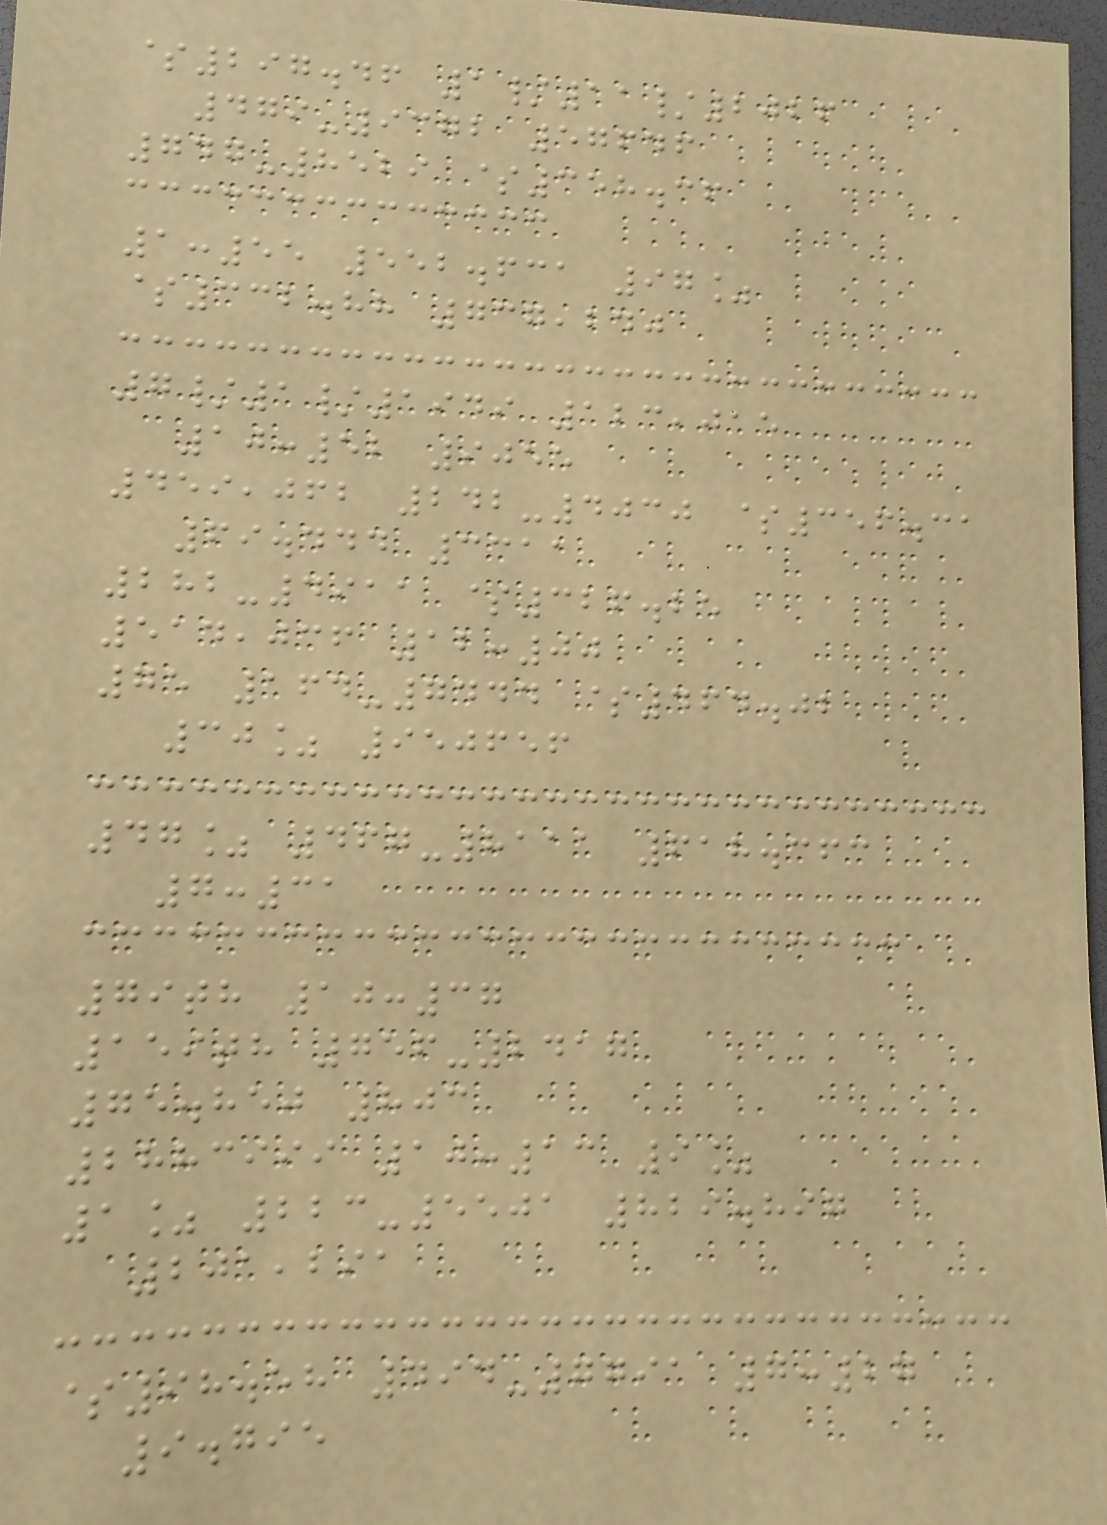$297.46 1/11/2026
479-9372 57646
747-8529 $358.36
1:55 552.631 97%
$332.88 737,240
7/1/1949 123,015
10:52 9055
459,062 242-4030 $356.31
69.444 3311
282-4911 $326.25
514,036 12:00
75 164-7444 $464.02
30% 950656
47% 467-8111 618.363
7:31
79th 10:37
159th 756-2417
75.850 803
2883999 10:13 9%
1% 223-5501 829.897
201,291
$98.58 494-7791 7:27
9.795
